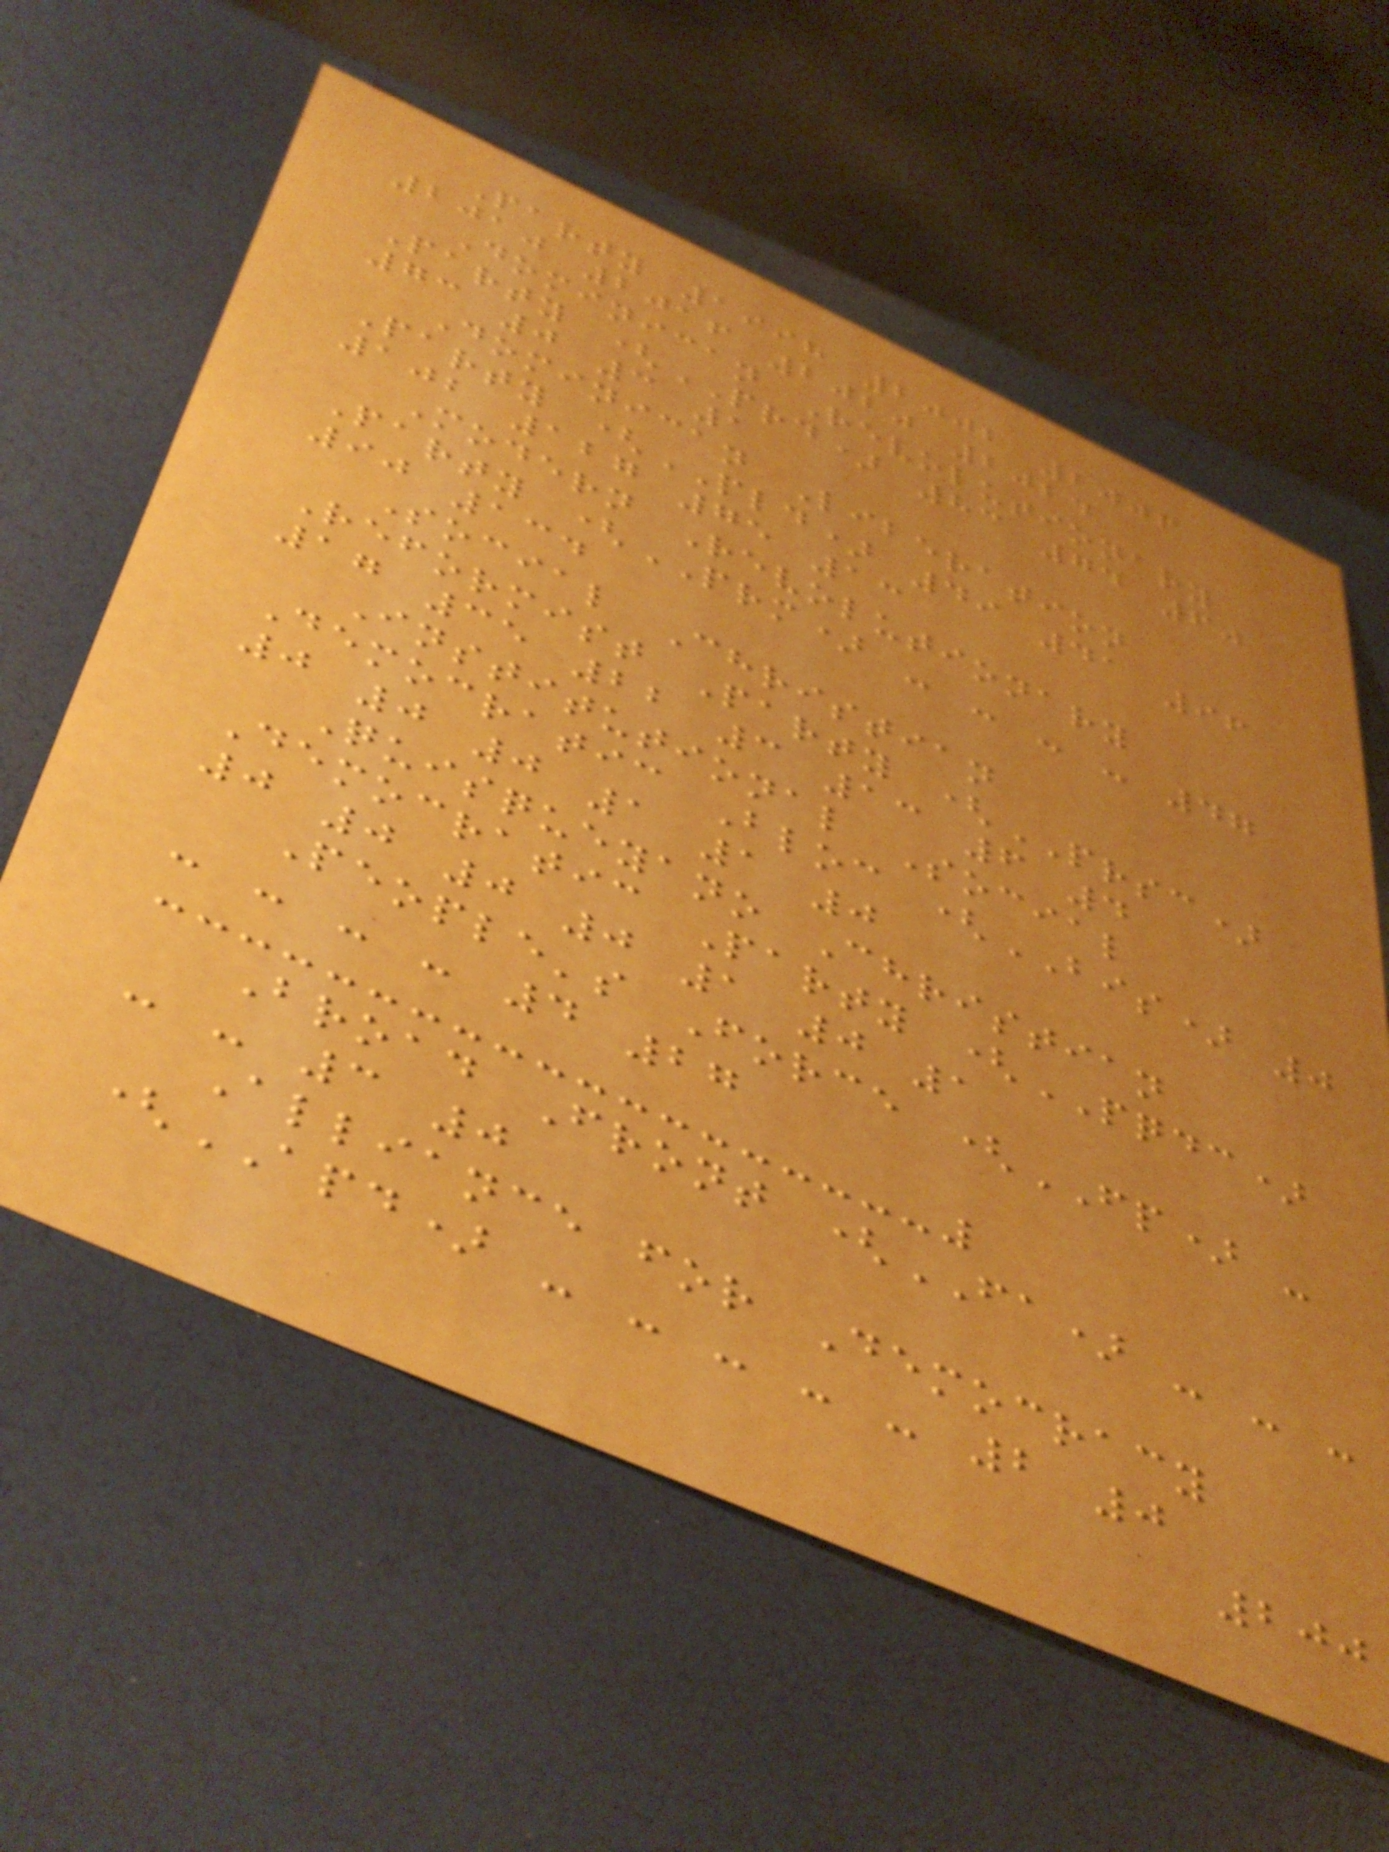Party 1998 2002 2006
2010 2016 2020 2024
Dominican Revolutionary
Party (PRD) 83 74 60
73 0 3 1
Dominican Liberation
Party (PLD) 49 41 96
102 127 75 13
Modern Revolutionary
Party (PRM) - - - - 47
90 134
Social Christian
Reformist Party (PRSC)
17 35 22 3 13 6 4
Institutional Social
Democratic Bloc (BIS) 0
0 0 0 1 1 0
Quisqueyano Christian
Democratic Party (PQDC)
0 0 0 0 1 0 1
People's Force (FP) -
- - - - 4 27
Broad Front (FA) - - -
- - 3 0
Alliance for Democracy
(APD) - - - - - 2 0
200
